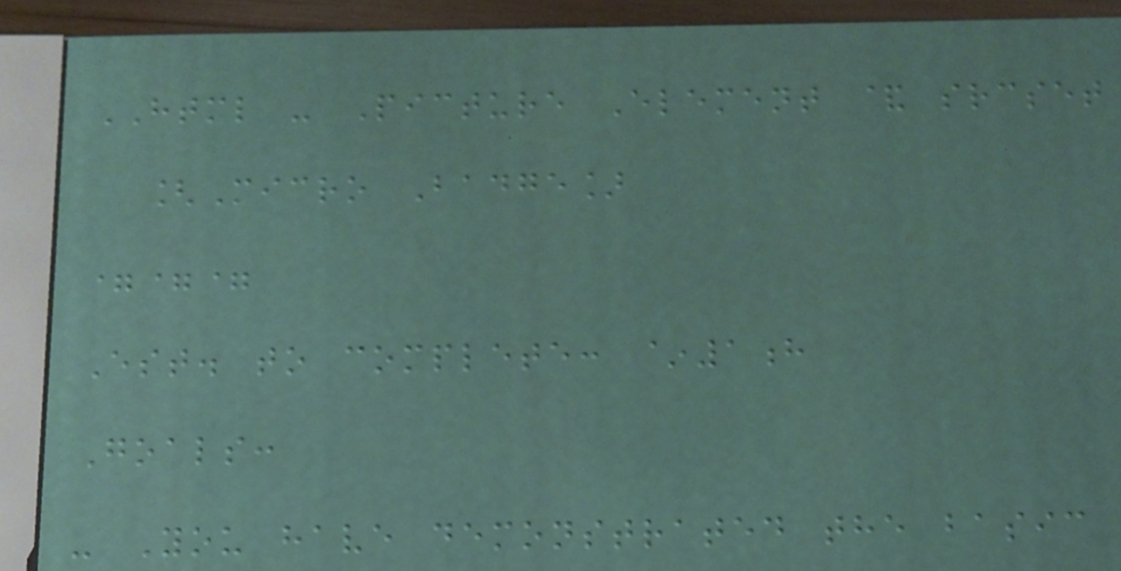HTML - Picture Element & srcset
[Micro Badge]
===
Est. to complete: ~1h
Goals:
- You have demonstrated the basic
